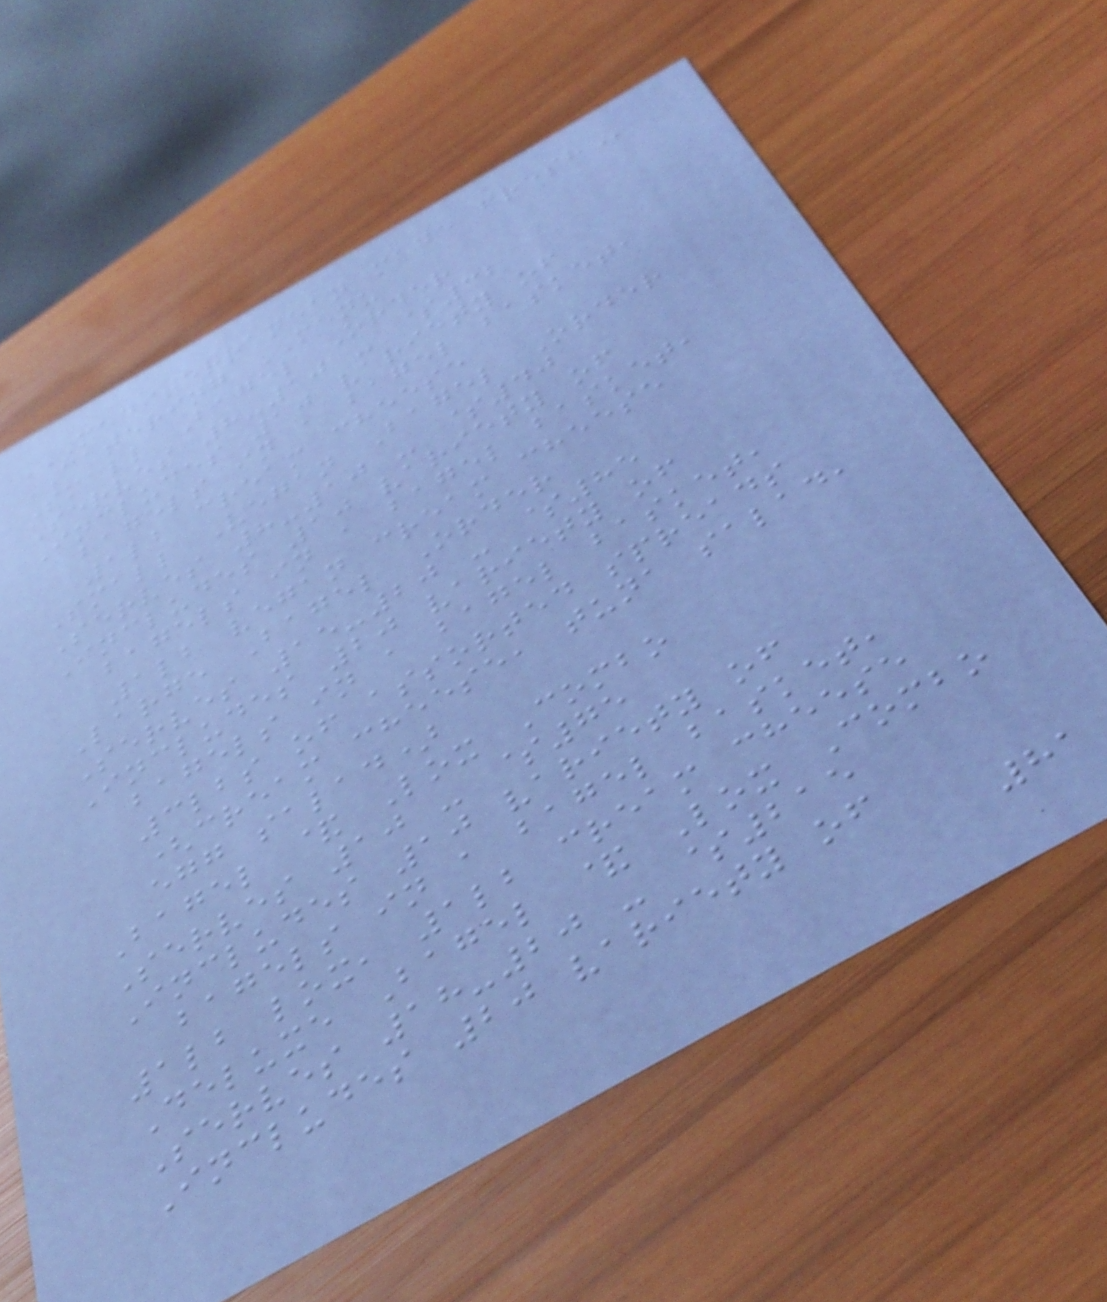MEDITERRANEAN MADE FRESH
CATERING MENU
Small Bagel Order
Serves 8-10 - $32
Includes 10 variety of
bagels in a bagel basket,
1lb cream cheese
Small Vegan Bagel Order
Serves 8-10 - $40
Includes 10 variety of
bagels in a bagel basket,
1lb vegan cream cheese
Large Bagel Order
Serves 15-20 - $85
Includes 20 variety of
bagels in a bagel basket,
3lbs of assorted spreads
(cream cheese, tuna salad,
egg salad)
Bagel & Lox Combo
Serves 10 - $75
Includes 10 variety of
bagels in a bagel basket,
1lb lox, 1lb cream cheese
Deluxe Bagel & Lox Combo
Serves 18-20 - $215
Includes 20 variety of
81
